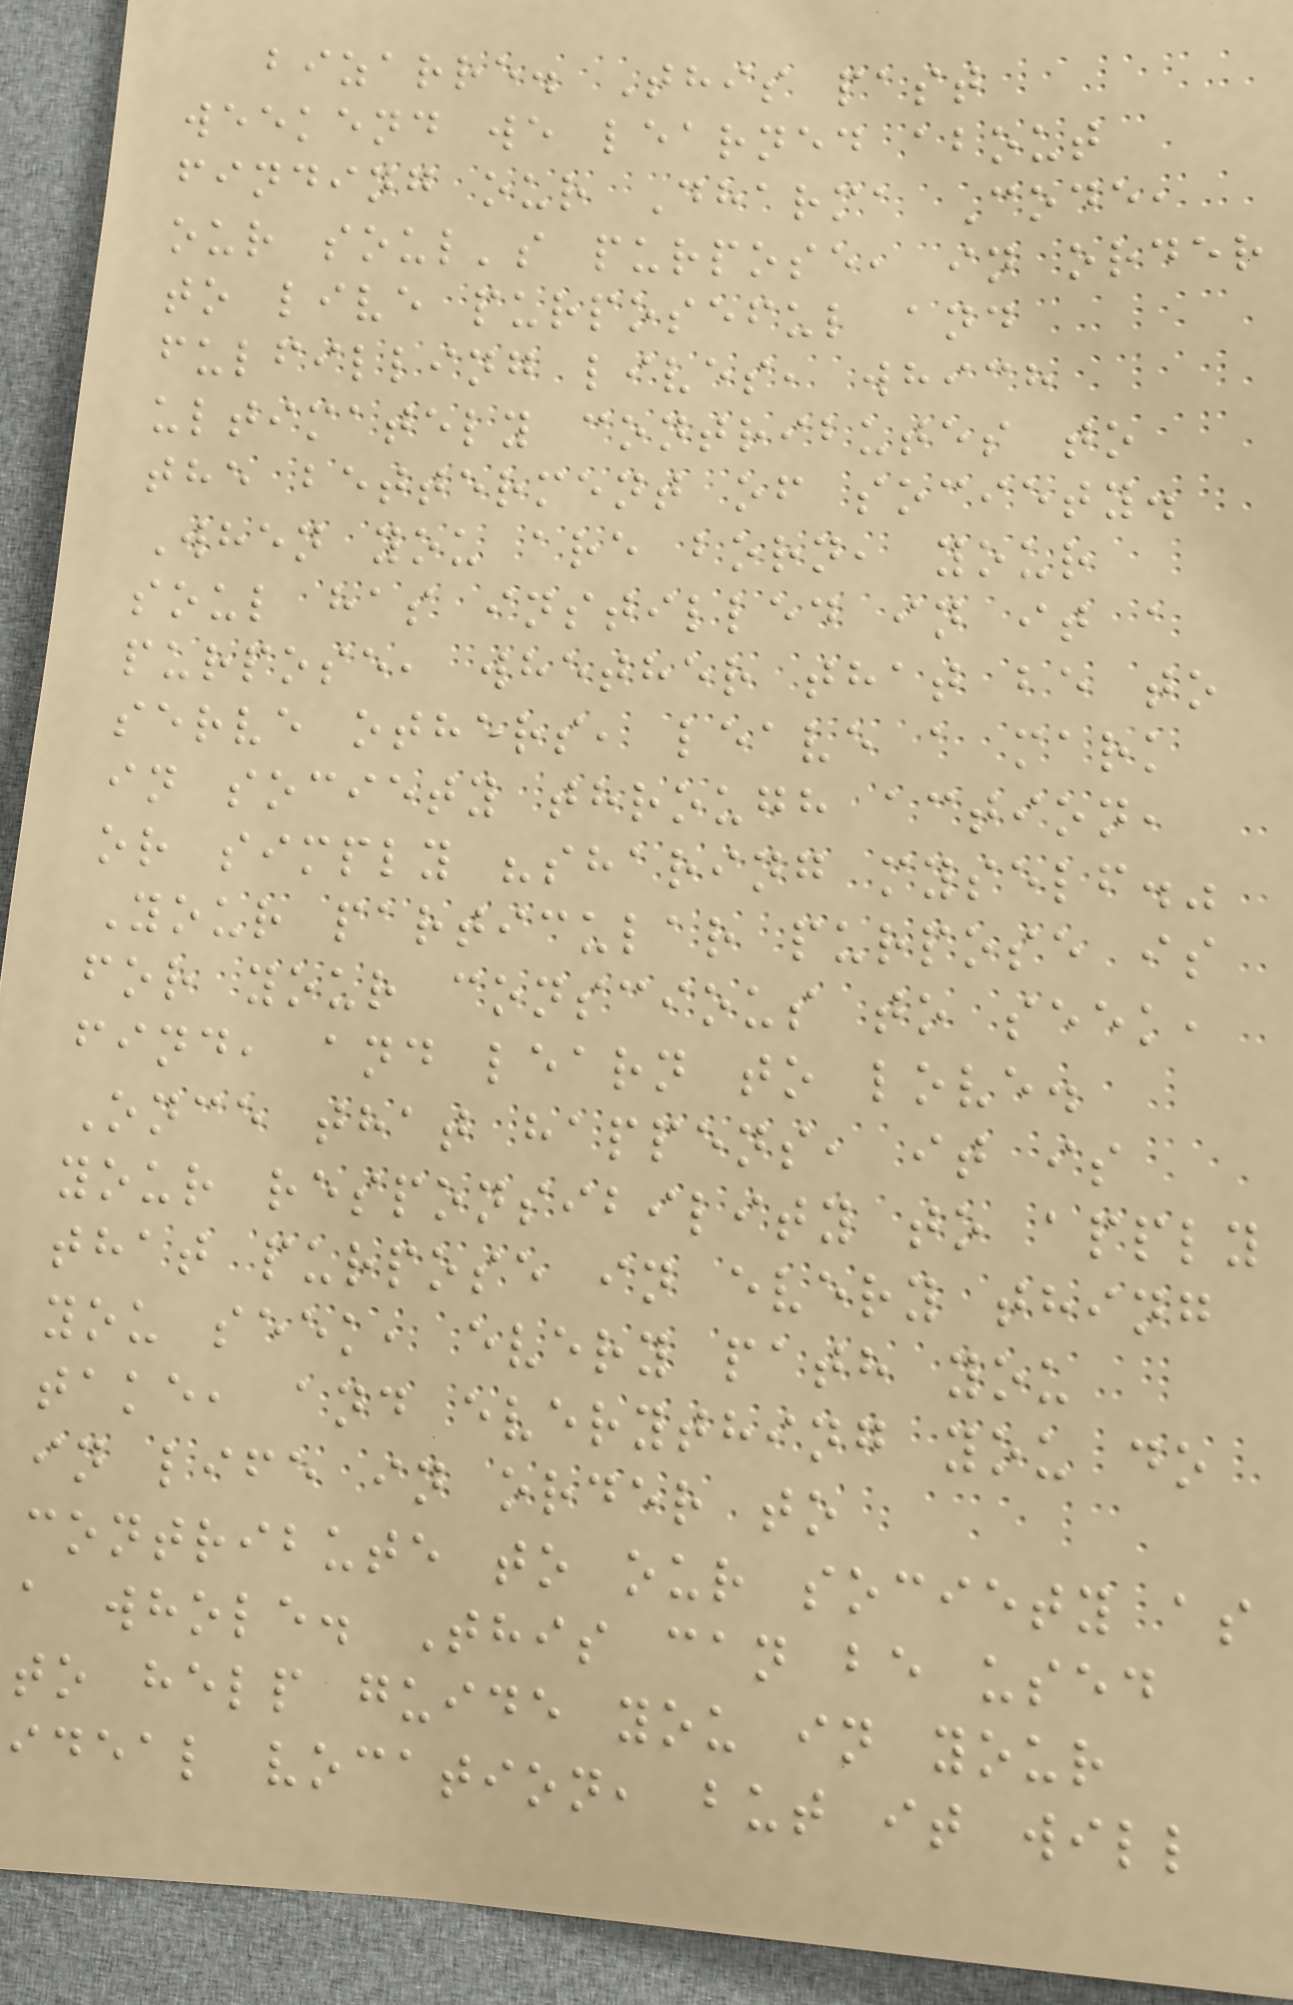bizarre. This past
weekend we learned about
finding our Dharma Code,
our soul's purpose, in order
to live purposeful and
fulfilling lives, which
ultimately contributes to
the betterment of society.
When you are born, your
soul has instilled in it a
purpose, whether that be to
serve others, leave a mark
in society through action,
or simply "sharing myself."
Your particular purpose is
for your conscious to seek,
find, and learn to love.
Once that happens, it is
your responsibility to apply
that purpose in every thing
you seek, every path you
take, and everything you do
in life in order to
contribute to our society as
a whole. This can be used
to help guide you in your
ideal vocation, but it will
